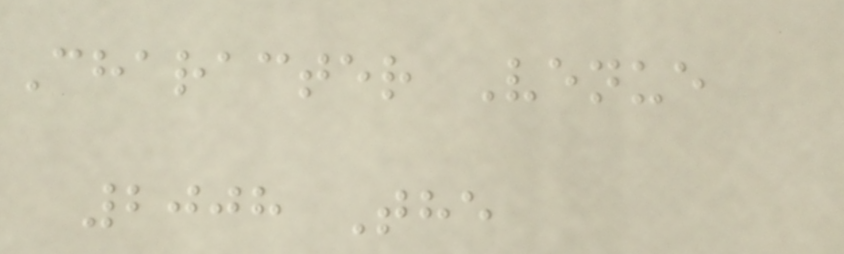Character Venue
2008 The
